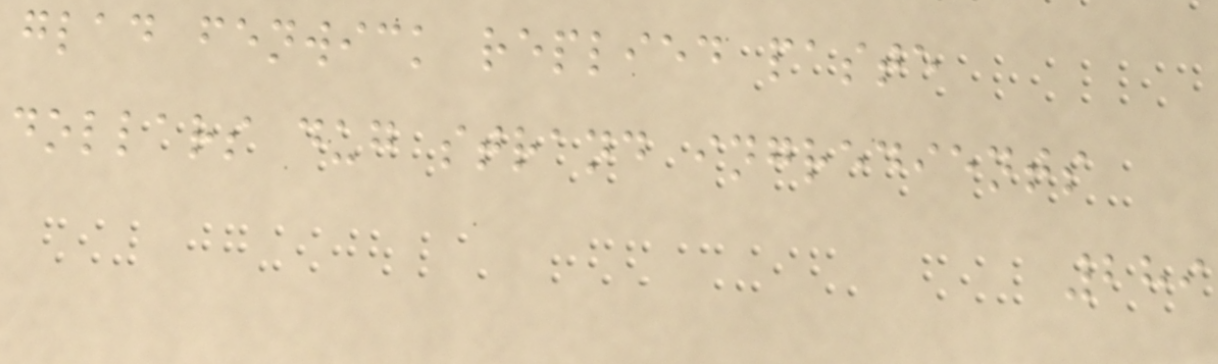glad fenwick replied paste
dollars dug strand ingredients
289
